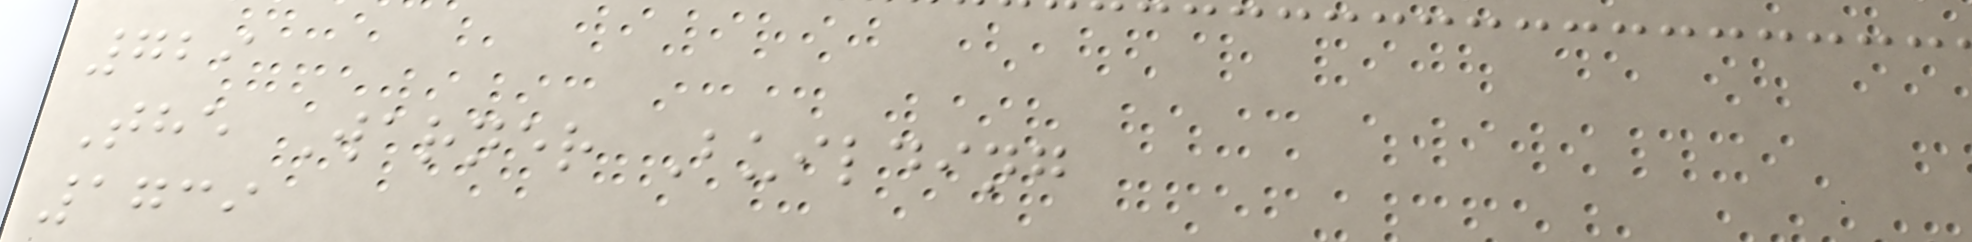729
The Warner Building
1739
